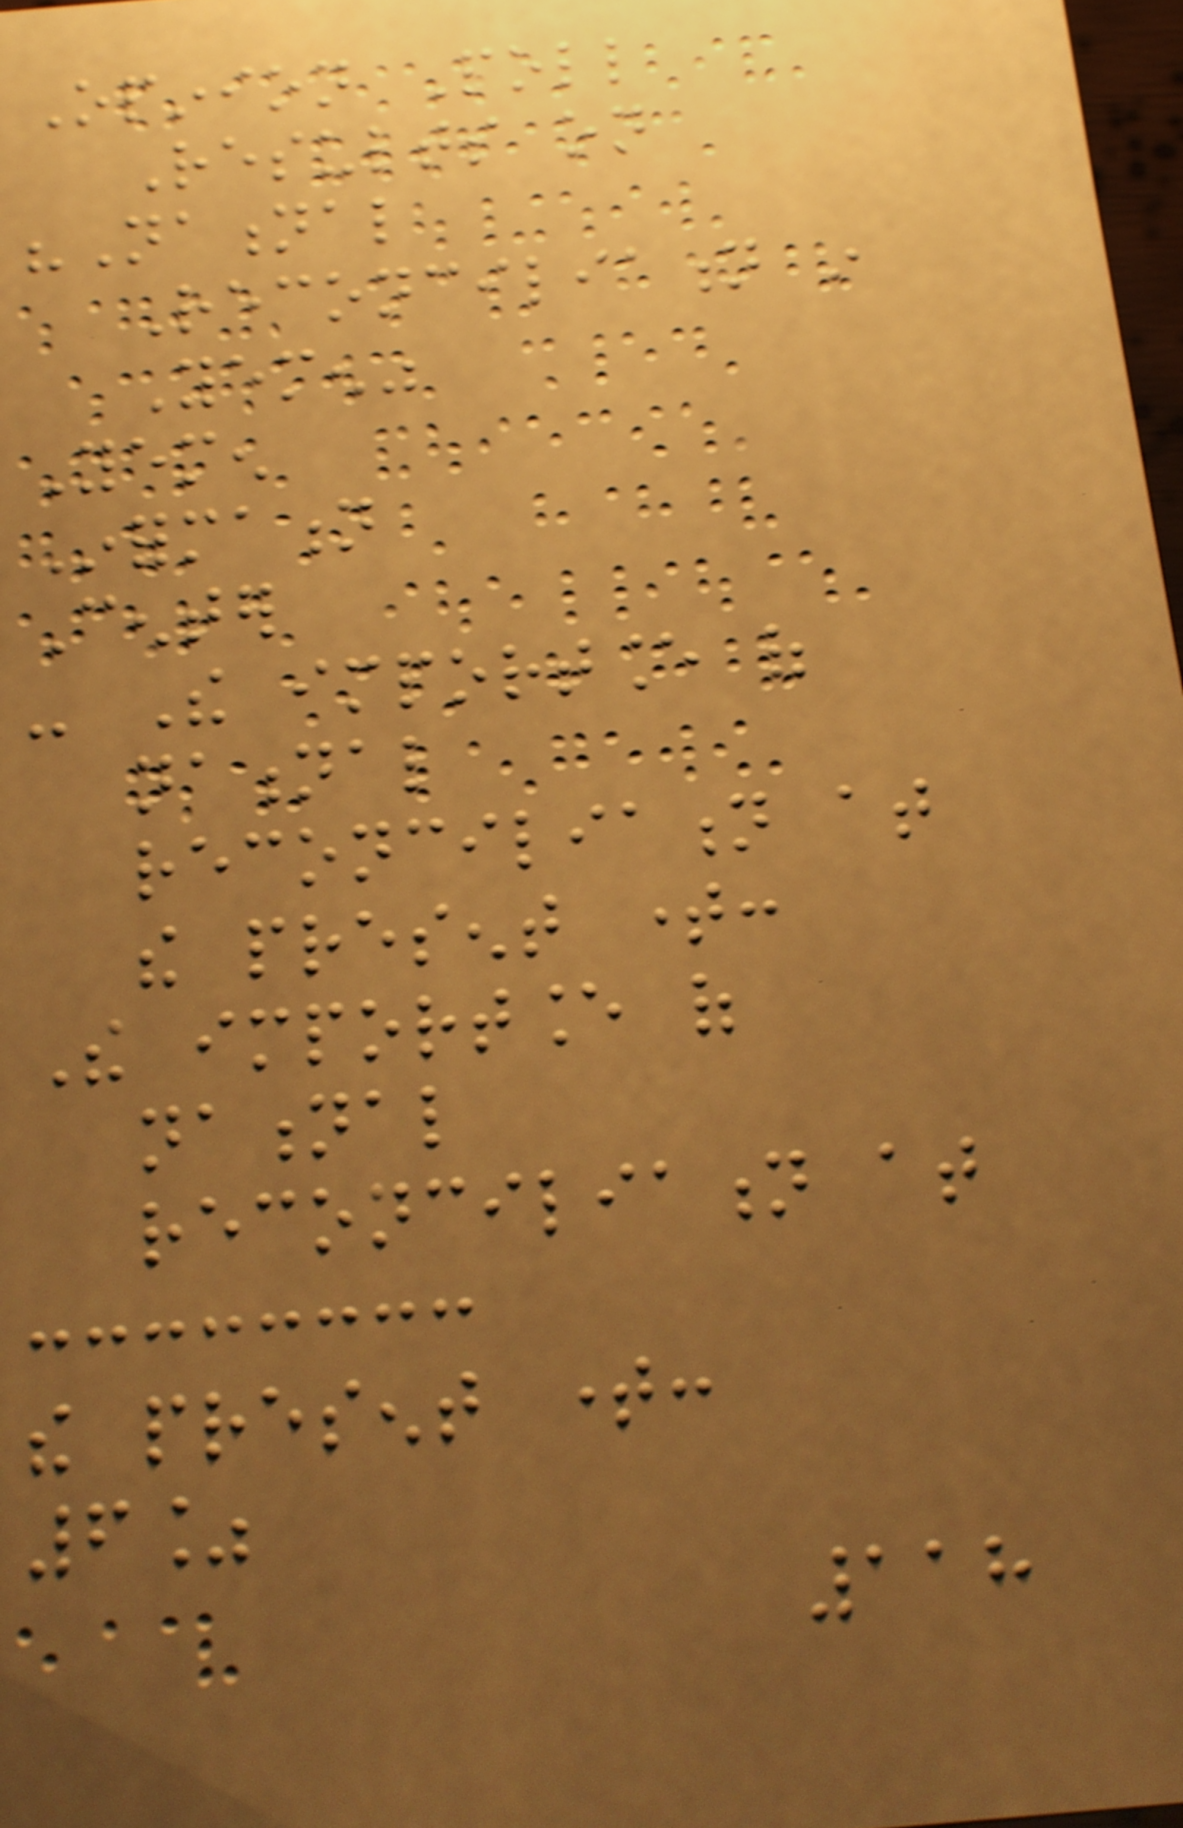Opinion Poll
Results on
"National
Reconciliation in
Yemen"
Yemen
Information
Center
- The importance of
national
reconciliation at
the present time:
The importance of
national
reconciliation at
the present time:
6%
118
